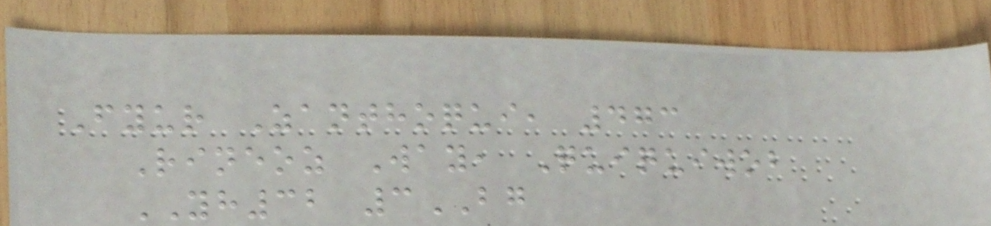Fyur Zanthoqui, 473
Rineoz Way, Quiquiwob
YH32 3BG
